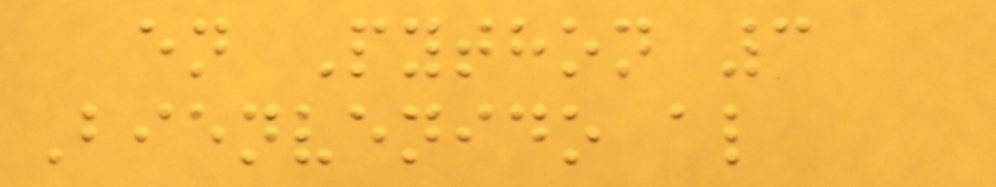en Python 3
Bienvenido al
